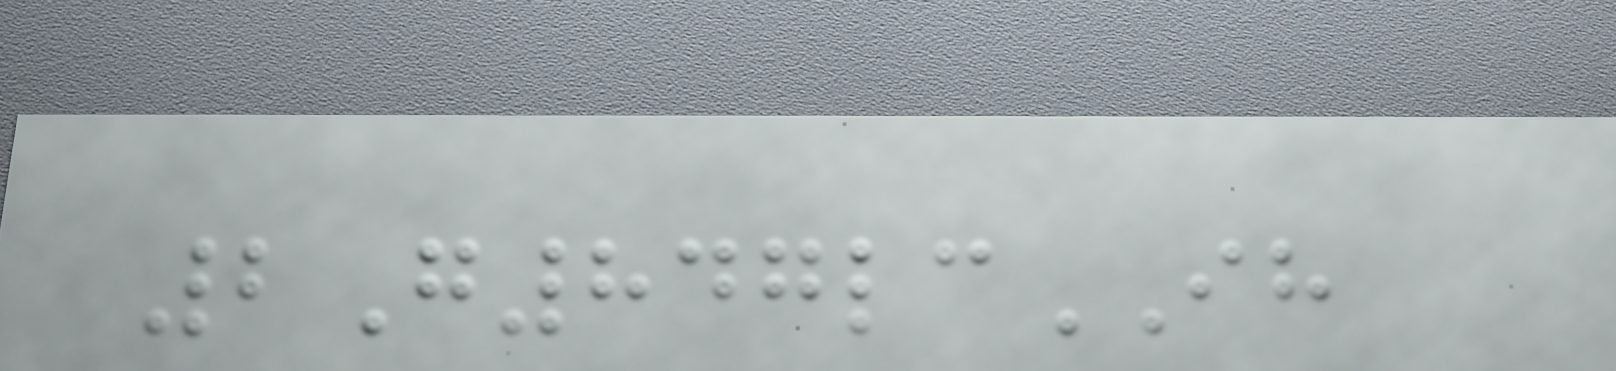2G847lcIH
